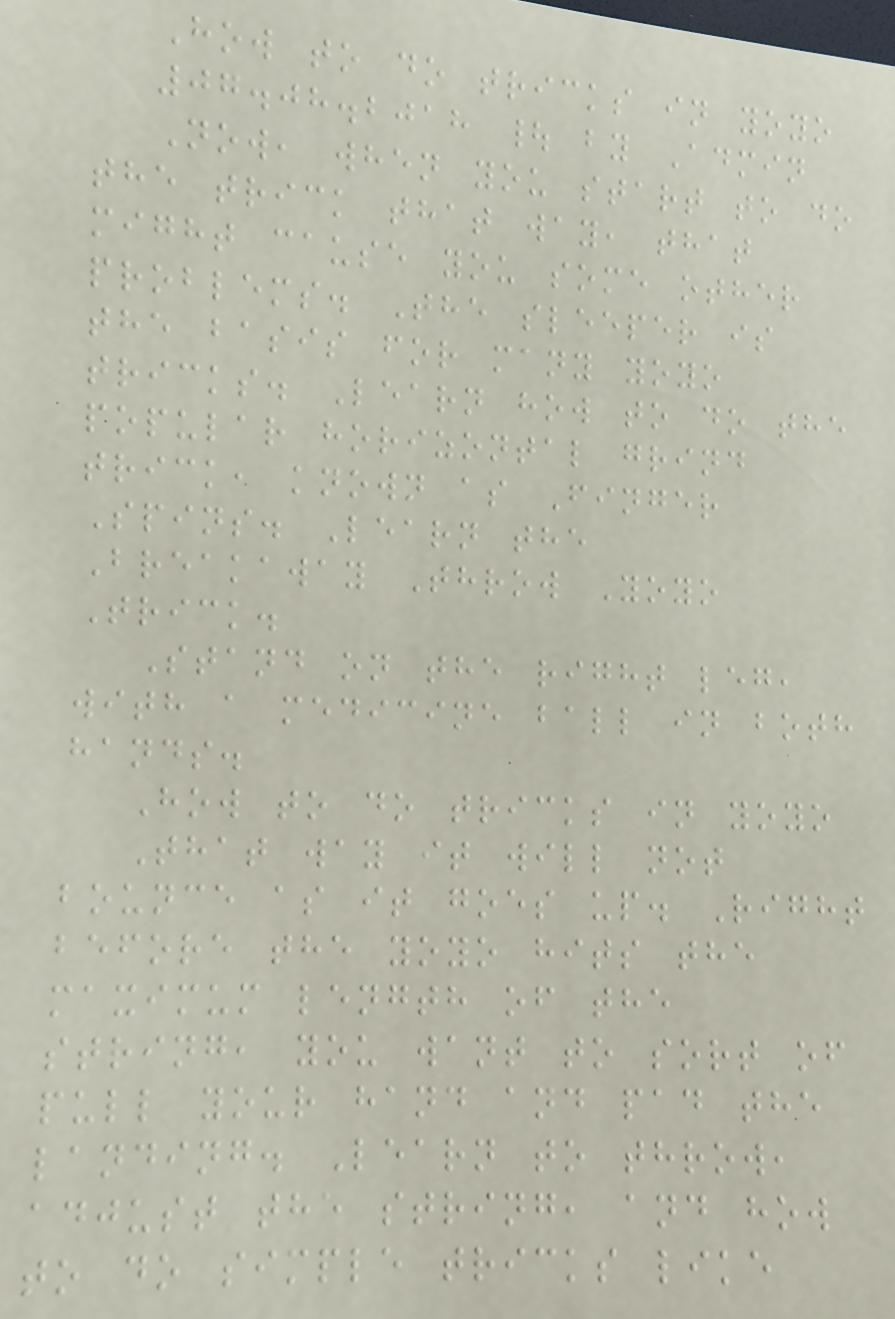How to do tricks in yoyo
07.08.2018 | by Admin
Now, when you start to do
the trick that way, that
might cause you some other
problems. The sleeper is
the basis for many yoyo
tricks. Learn how to do the
popular horizontal grind
trick, known as Finger
Spins. Learn the
Breakaway Throw Yoyo
Trick.
Stand on the right leg,
with a medicine ball in both
hands.
How to do tricks in yoyo
That way it will not
bounce as it goes up. Right
before the yoyo hits the
maximum length of the
string, you want to sort of
pull your hand and pad the
landing. Learn to throw,
adjust the string, and how
to do simple tricks like
